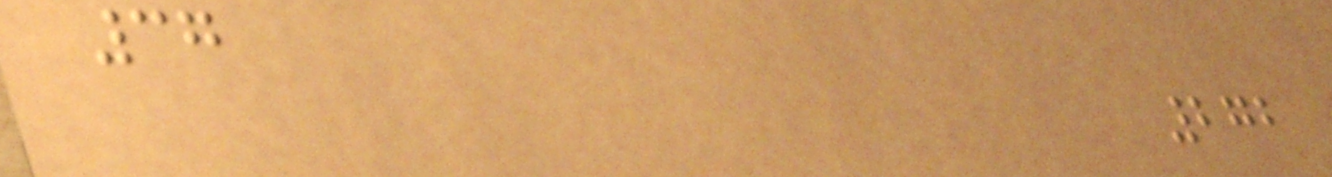37
272
